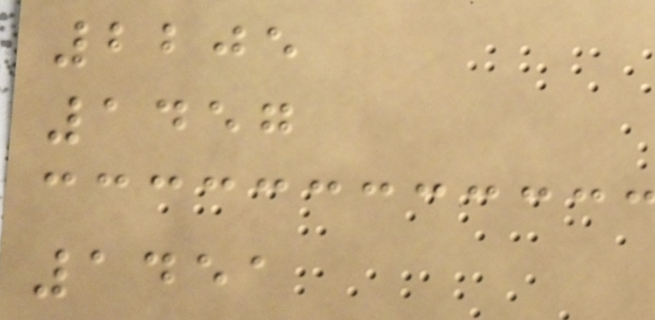2205
1457
1451
